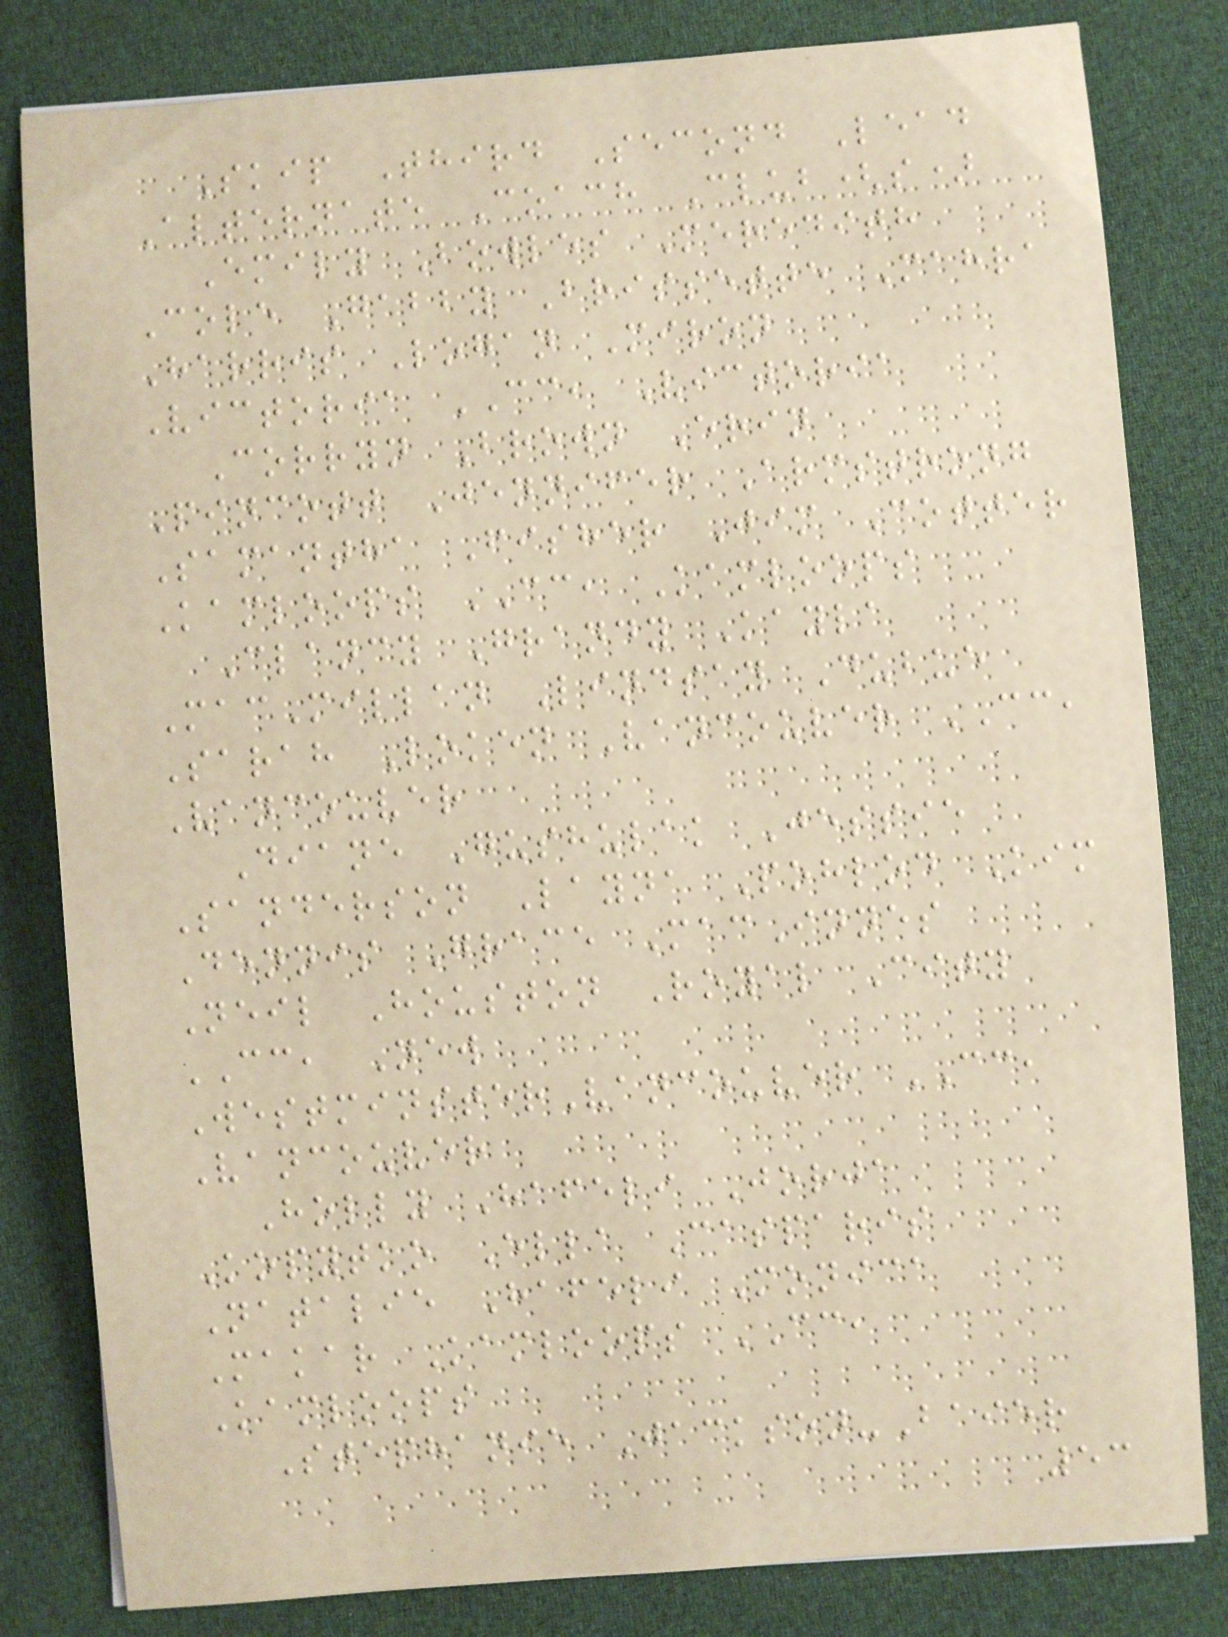Skip Third Second Lead
Alternate Coach Club(s)
Emily Bowles Meredith
Cole Gabby Brissette Mahra
Harris Logan Miron
Victoria CC, Victoria
Corryn Brown Erin
Pincott Jennifer Armstrong
Samantha Fisher Jim Cotter
Kamloops CC, Kamloops
Clancy Grandy Kayla
MacMillan Lindsay Dubue
Sarah Loken Vancouver CC,
Vancouver
Diane Gushulak Jessie
Sanderson Layna Pohlod Kim
Dennis Grace MacInnes
Neil Houston Royal City
CC, New
WestminsterVancouver CC,
Vancouver
Holly Hafeli Jorja
Kopytko Ella Casparis
Natalie Hafeli Monica
Makar Kamloops CC,
Kamloops
Stephanie Jackson-Baier
53
